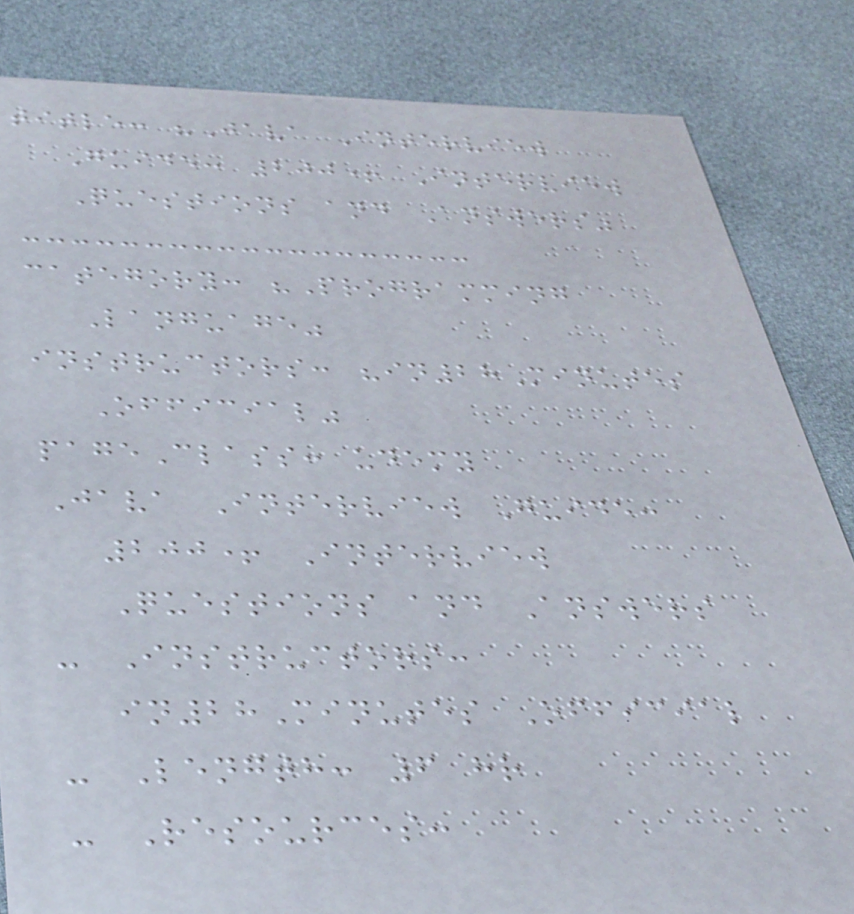title: "Java Interview
Guide: 200+ Interview
Questions and Answers"
category: "Programming
Language"
instructors: "in28Minutes
Official"
pageClass: udemy
Java Interview Guide:
200+ Interview
Questions and Answers
- Instructors:
in28Minutes Official
- Length: 6 hr
- Resources:
